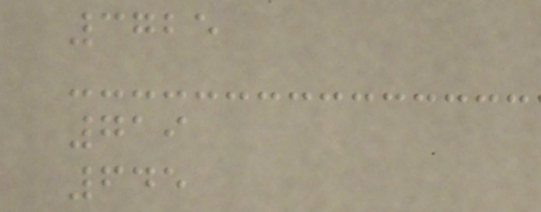3725
719
645
